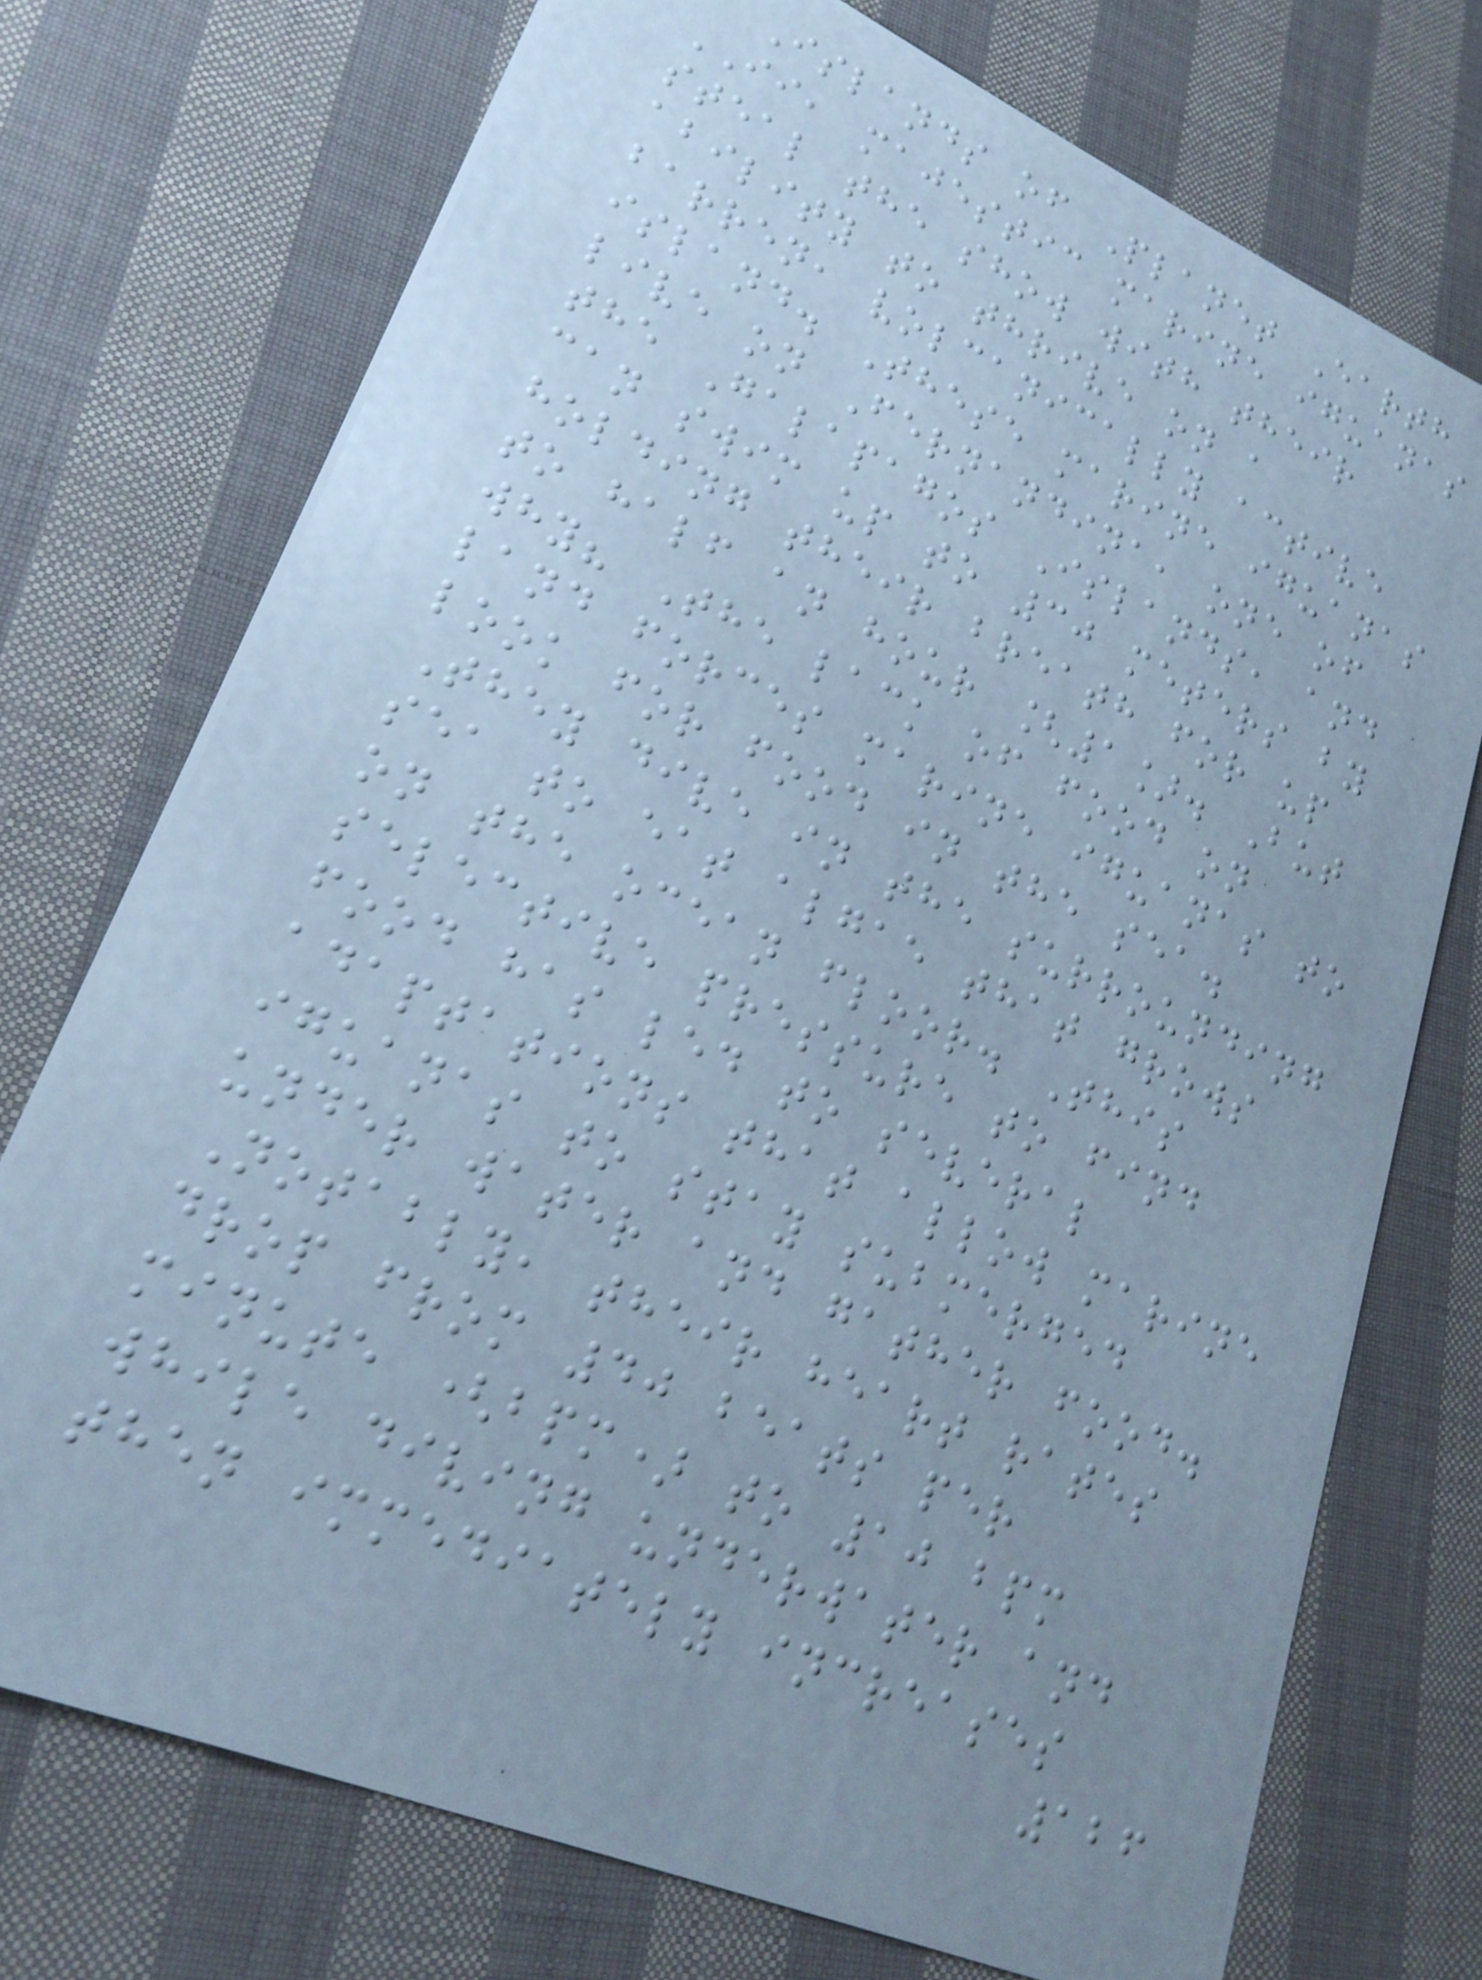Islands of Planet Earth
II, majestic marine iguanas
steal the show with their
ability to thrive on a
barren, volcanically active
island. These marine iguanas
live on Fernandina, one of
the Galapagos Islands, and
can swim up to 30 meters by
holding their breath for up
to half an hour [1]. But
why? The lack of food on
land forces marine iguanas to
look for food in the sea.
They dive in the surrounding
sea to eat algae that grows
on the ocean floor. This
selective pressure to find
food has led to several
adaptations that allow marine
iguanas to stay submerged
under water and gather food.
Notably, their heart rates
drop from 40 beats per
minute (bpm) to 10 bpm
while diving underwater and
then immediately increases
126
